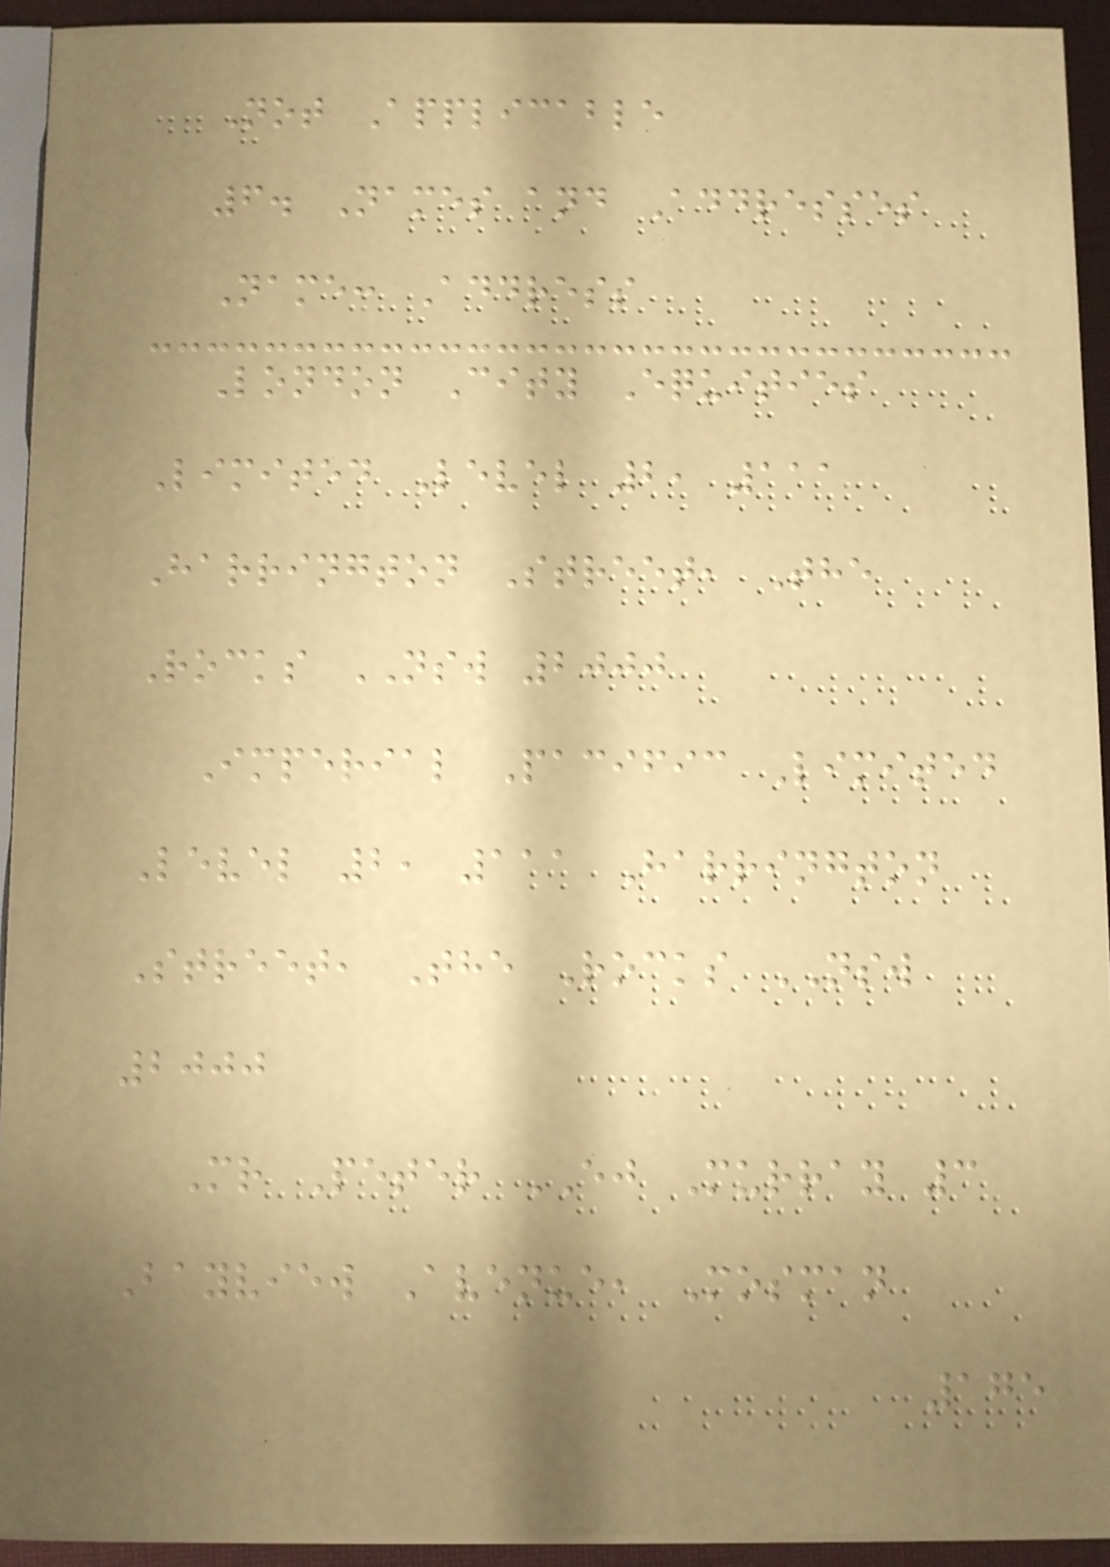Not Applicable
6. Names and Addresses
Name: Address
London City Equities
Limited Level 2, 111
Harrington Street, The
Rocks NSW 2000
Imperial Pacific Limited
Level 2, 111 Harrington
Street, The Rocks NSW
2000
Mr Peter EJ Murray 3
Bayview Avenue, Mosman
175
